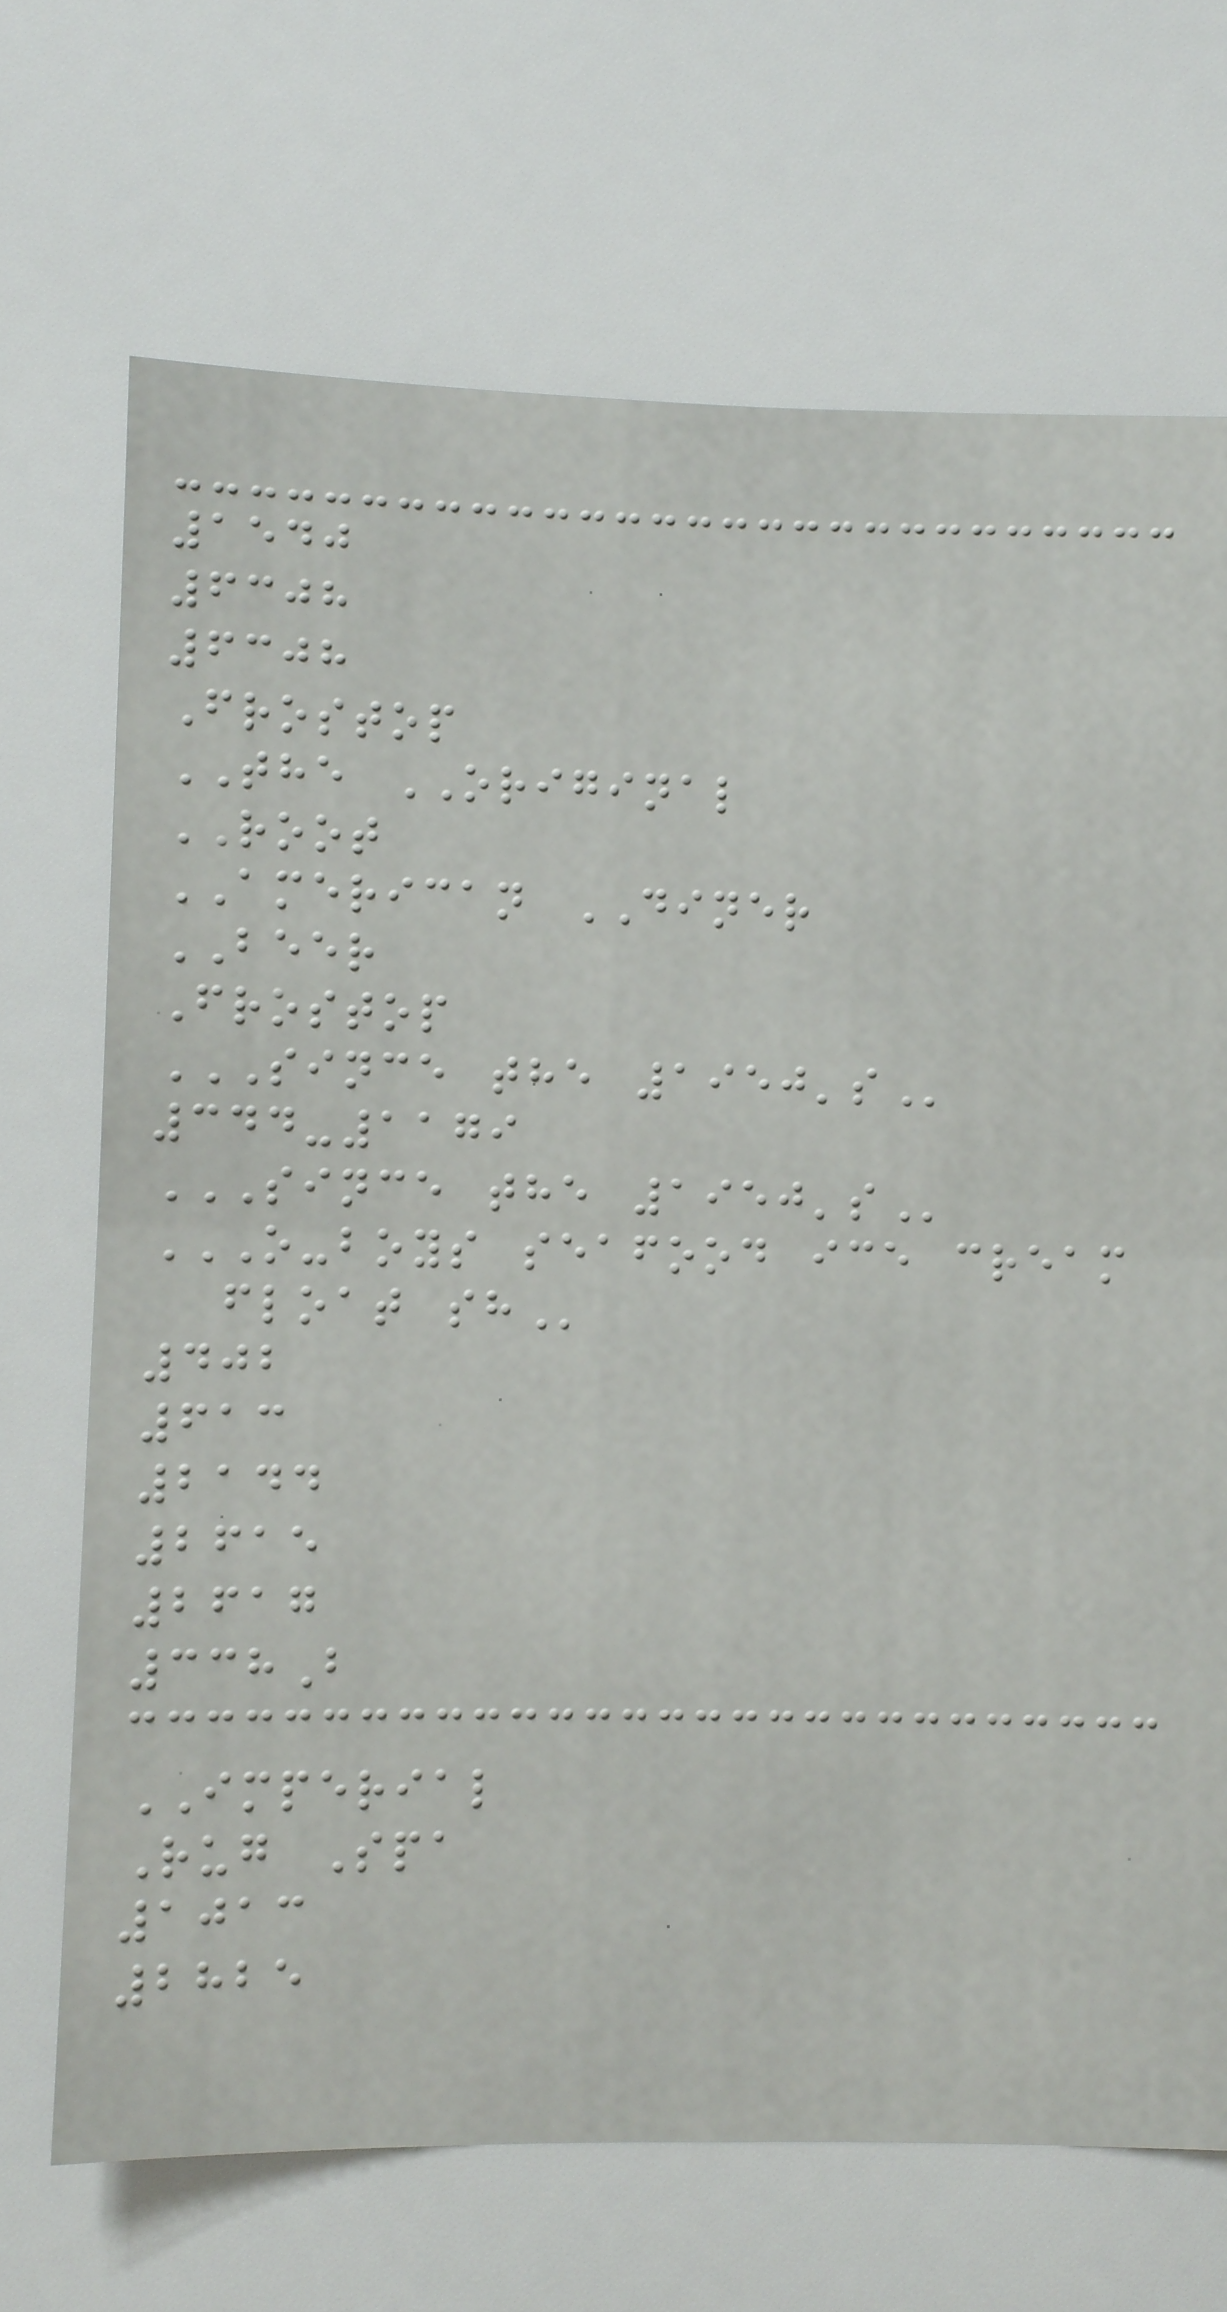1540
6308
6308
Frostop
THE ORIGINAL
ROOT
AMERICAN DINER
BEER
Frostop
SINCE THE 1950'S
344-1179
SINCE THE 1950'S
O-BOYS SEAFOOD ICE CREAM
FLOAT SH
402
613
2144
2615
2617
338B
IMPERIAL
Rug Spa
1013
2825
